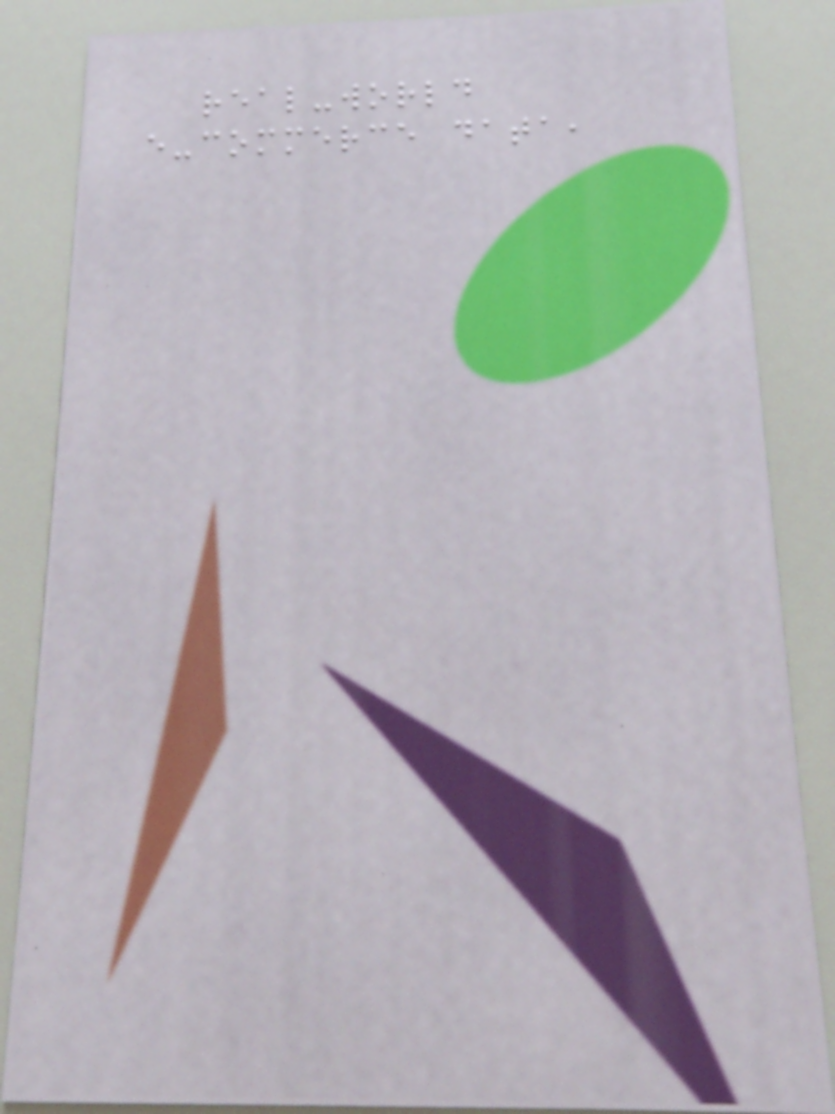real-world
e-commerce data,
